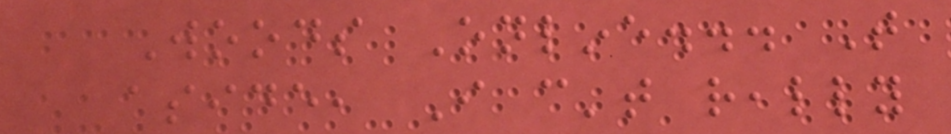Woods Online... That
aside, I can't really
